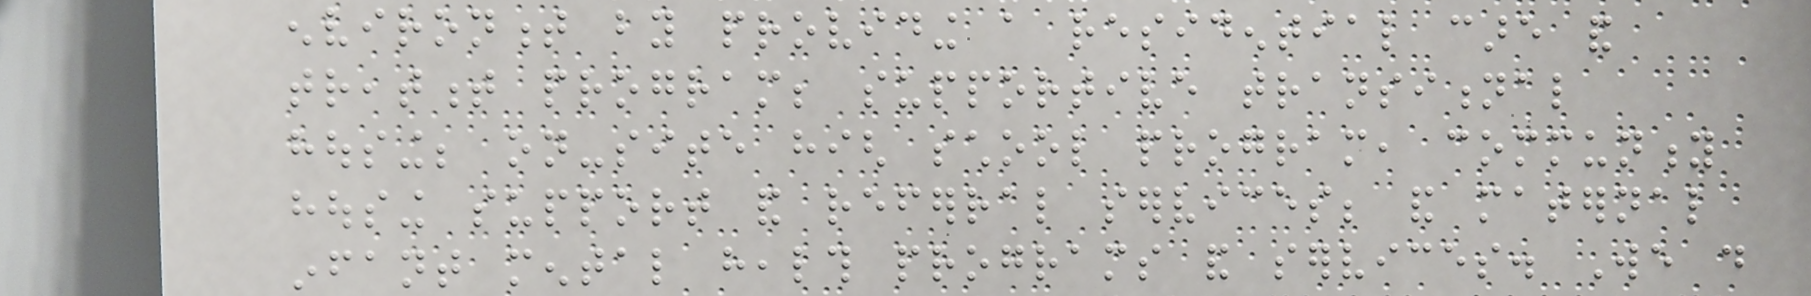environment by providing a residential care and
treatment program; supportive transitional
housing; on-site high school program, community
housing support and referral services; and maternal
infant mental health programs and services. We do
